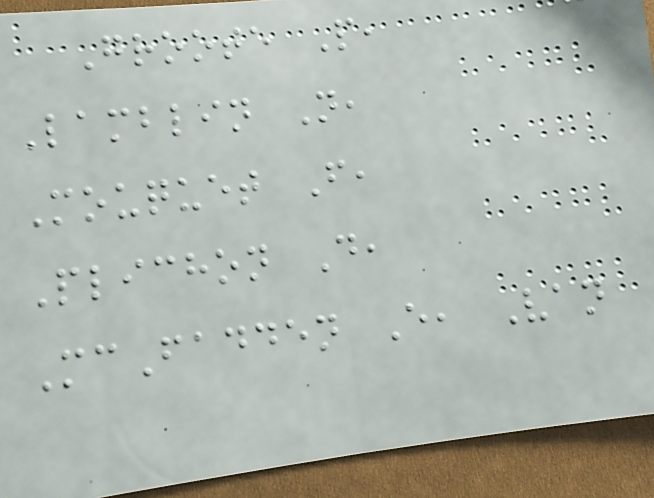Groote P,
Lamblin N,
Mouquet F,
Plichon D,
McFadden E, Van
